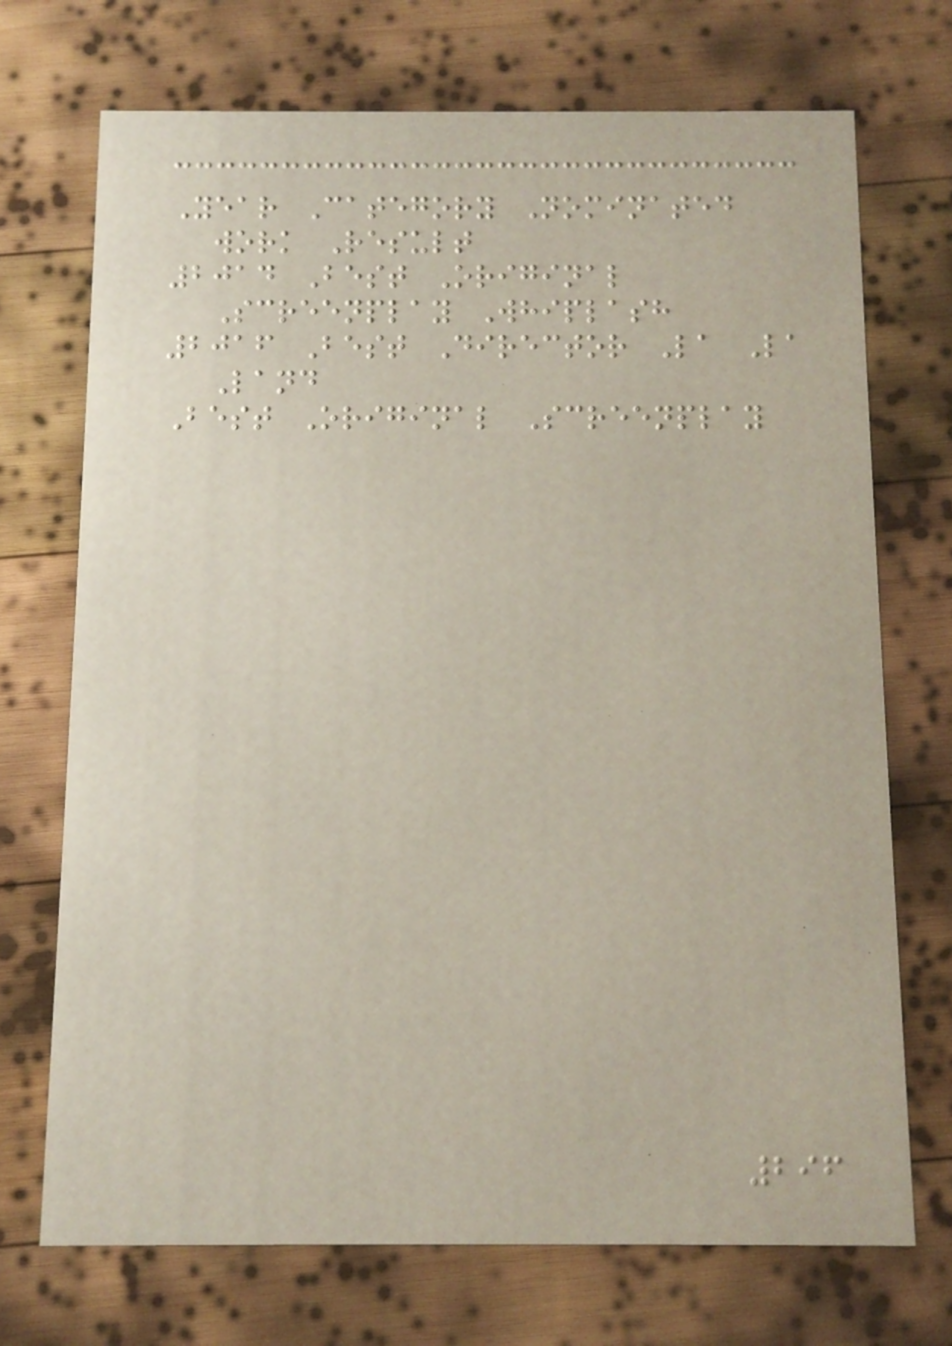Year Category Nominated
work Result
2014 Best Original
Screenplay Whiplash
2016 Best Director La La
Land
Best Original Screenplay
296
